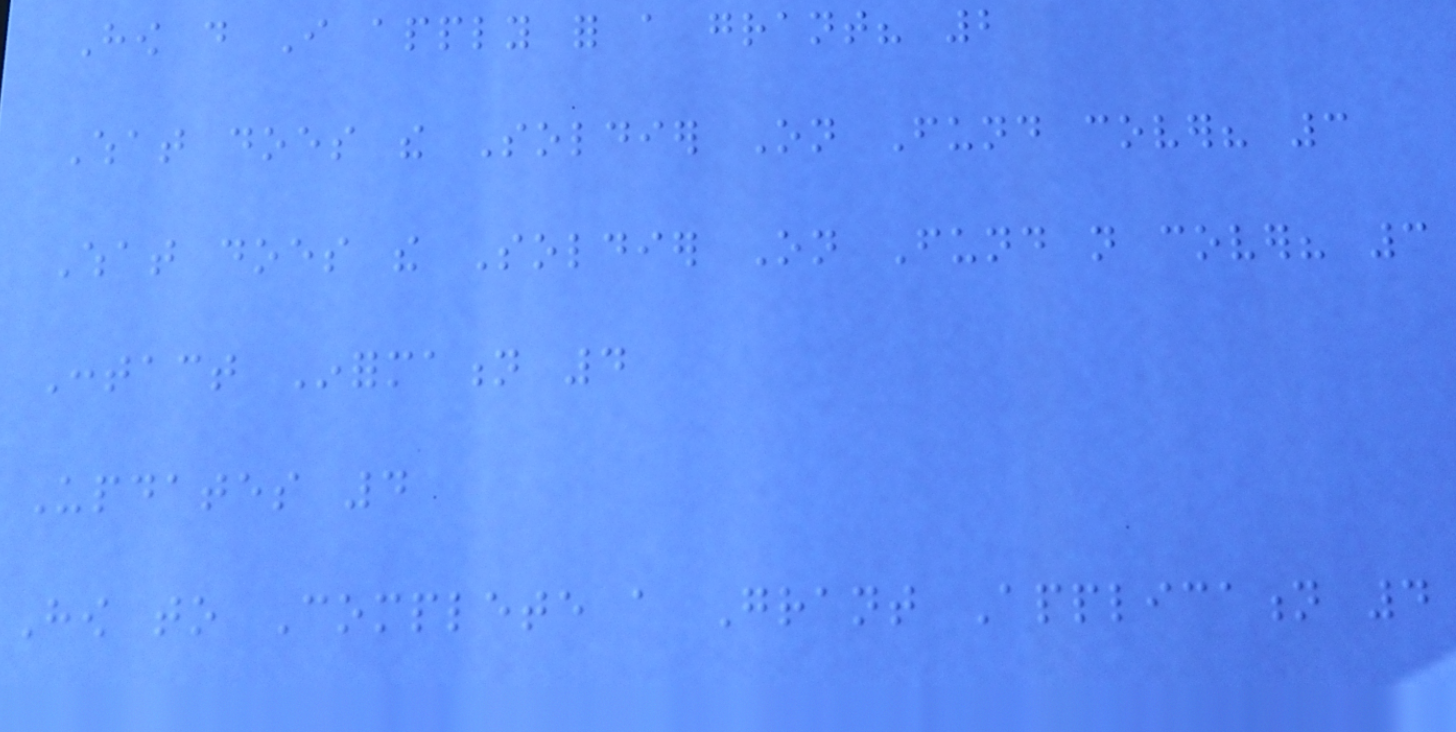How do I apply for a grant? 2
What does the Soldier On Fund cover? 3
What does the Soldier On Fund not cover? 3
Contact Information 4
Updates 4
How to Complete a Grant Application 4
